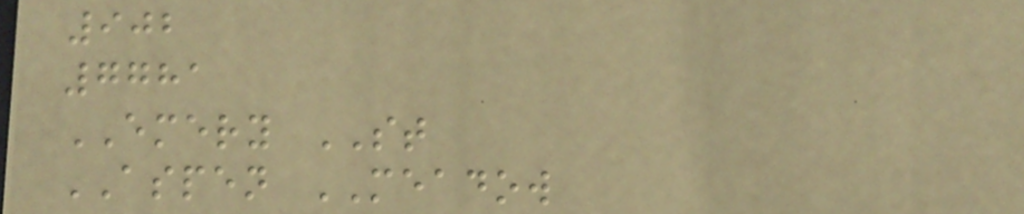902
7781
EMERY ST
ASPEN MEADOW
